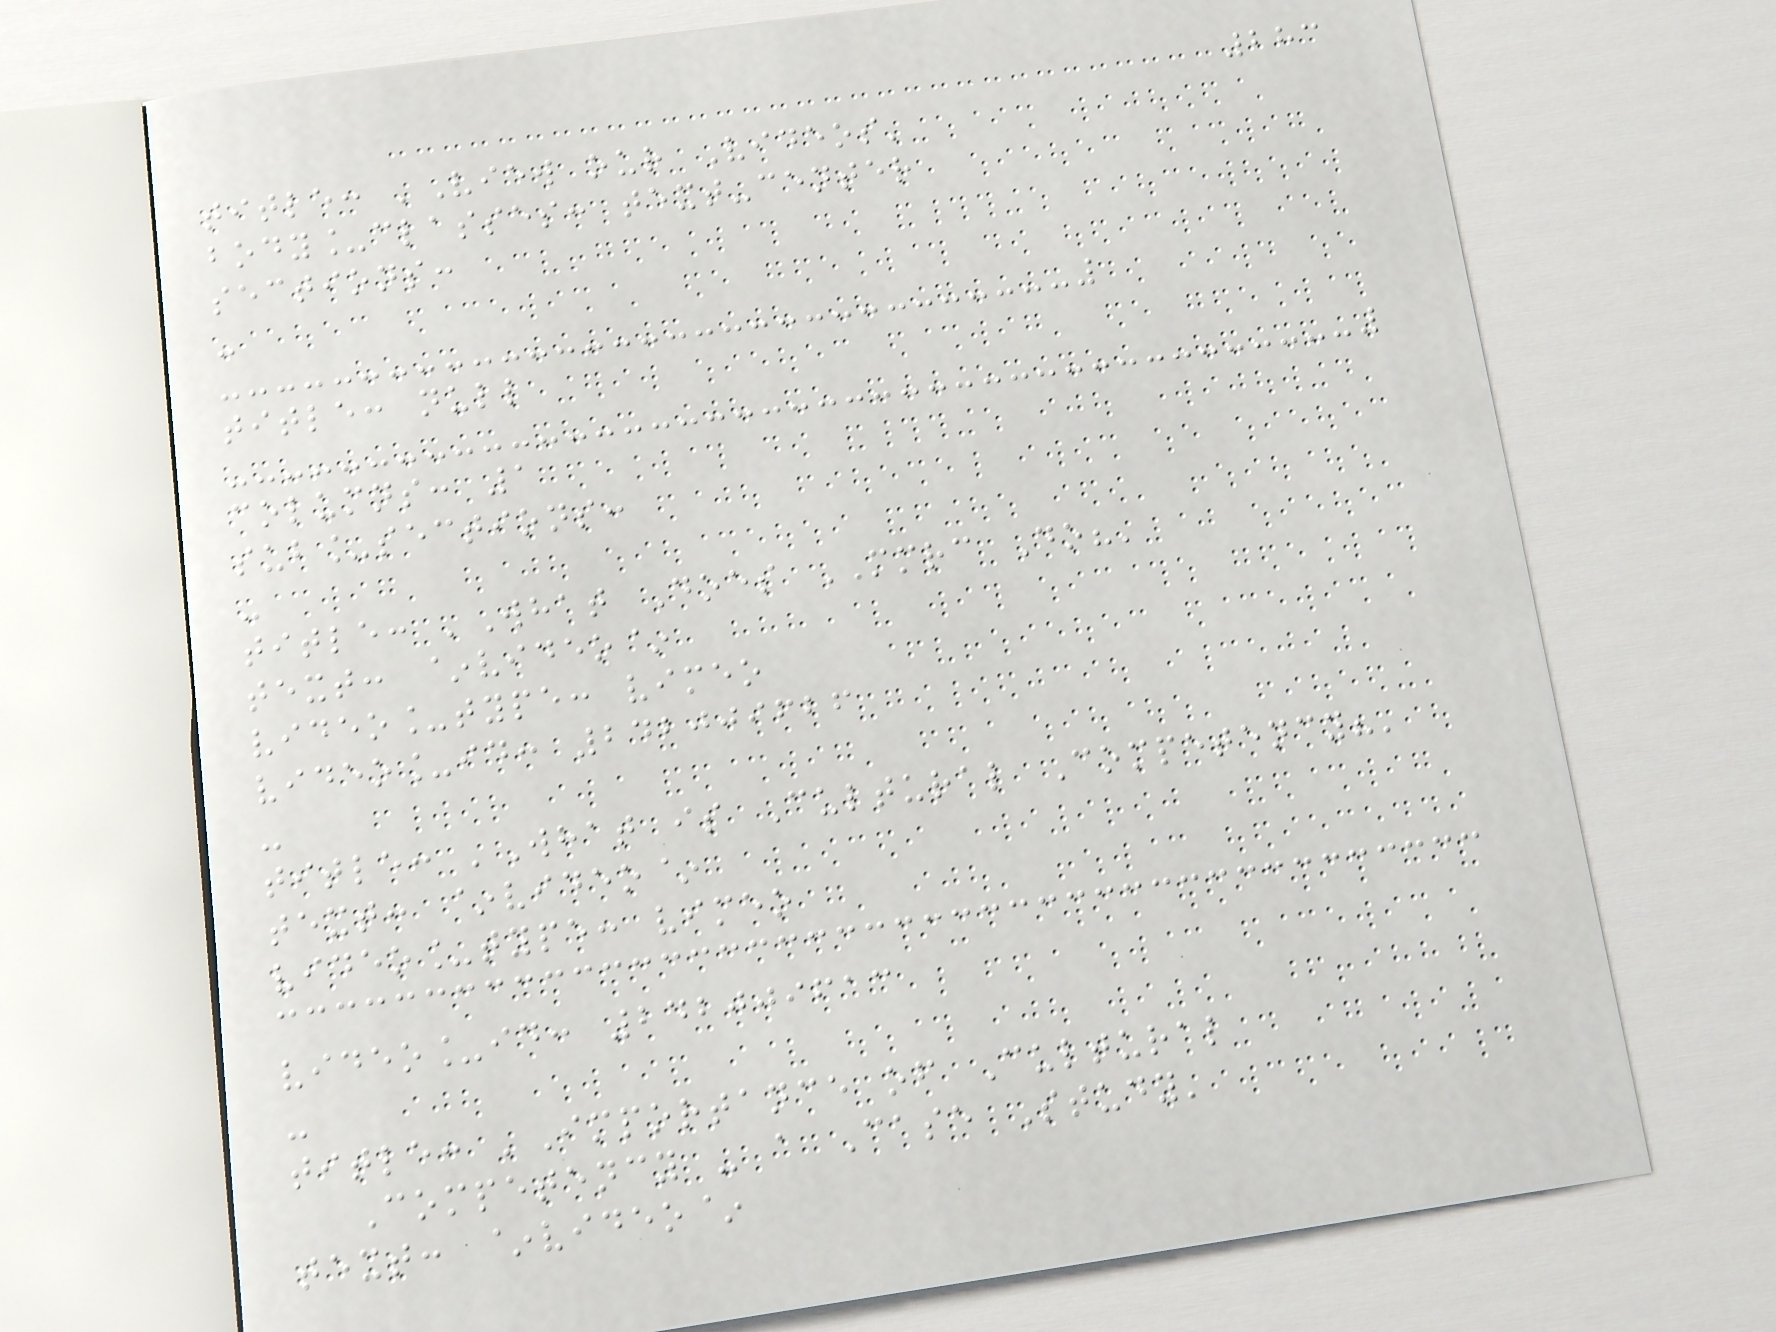283
title: 'View our Videos'
body_classes: text-center
sections:
-
title: null
columns: 1
sub_sections:
-
title: 'What Does MMRC Do?'
text: ~video~
video_type: vimeo
video_id: 242009626
-
title: 'What is Cultural Competency?'
text: ~video~
video_type: vimeo
video_id: 242009613
-
title: 'Importance of Cultural
Competency - a Case Study'
text: ~video~
